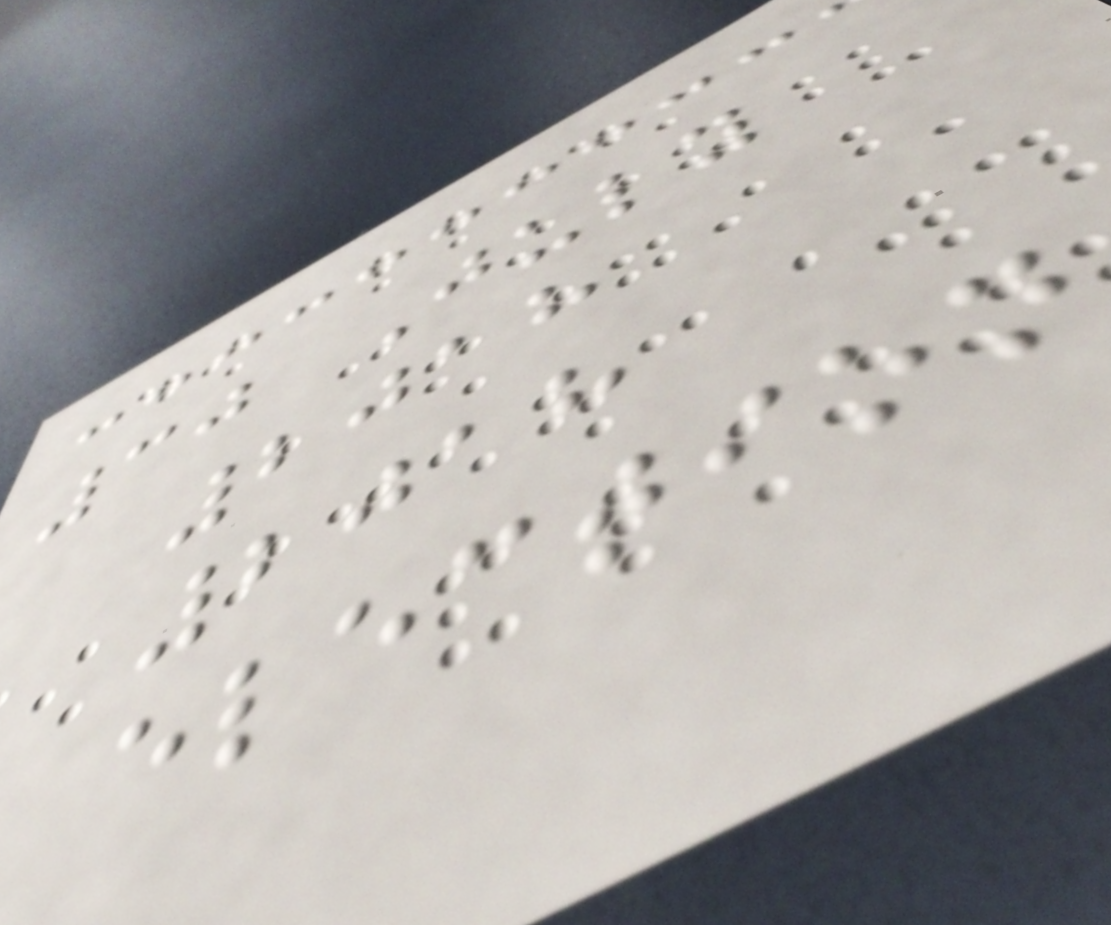30 July
2018
2018
election
